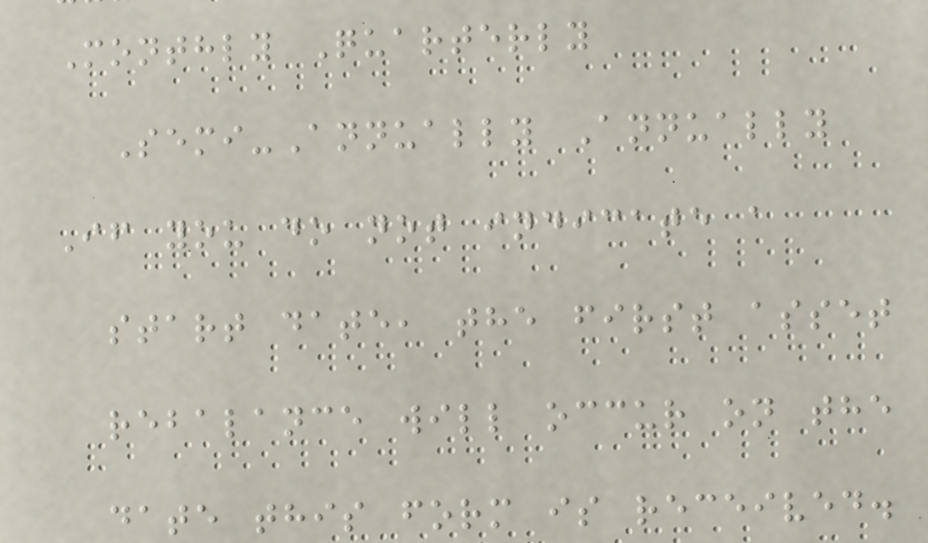Monthly Quarterly
Semi-Annually Annually
If you do not indicate a
start date, the first asset
rebalance will occur on the
date this form is received.
